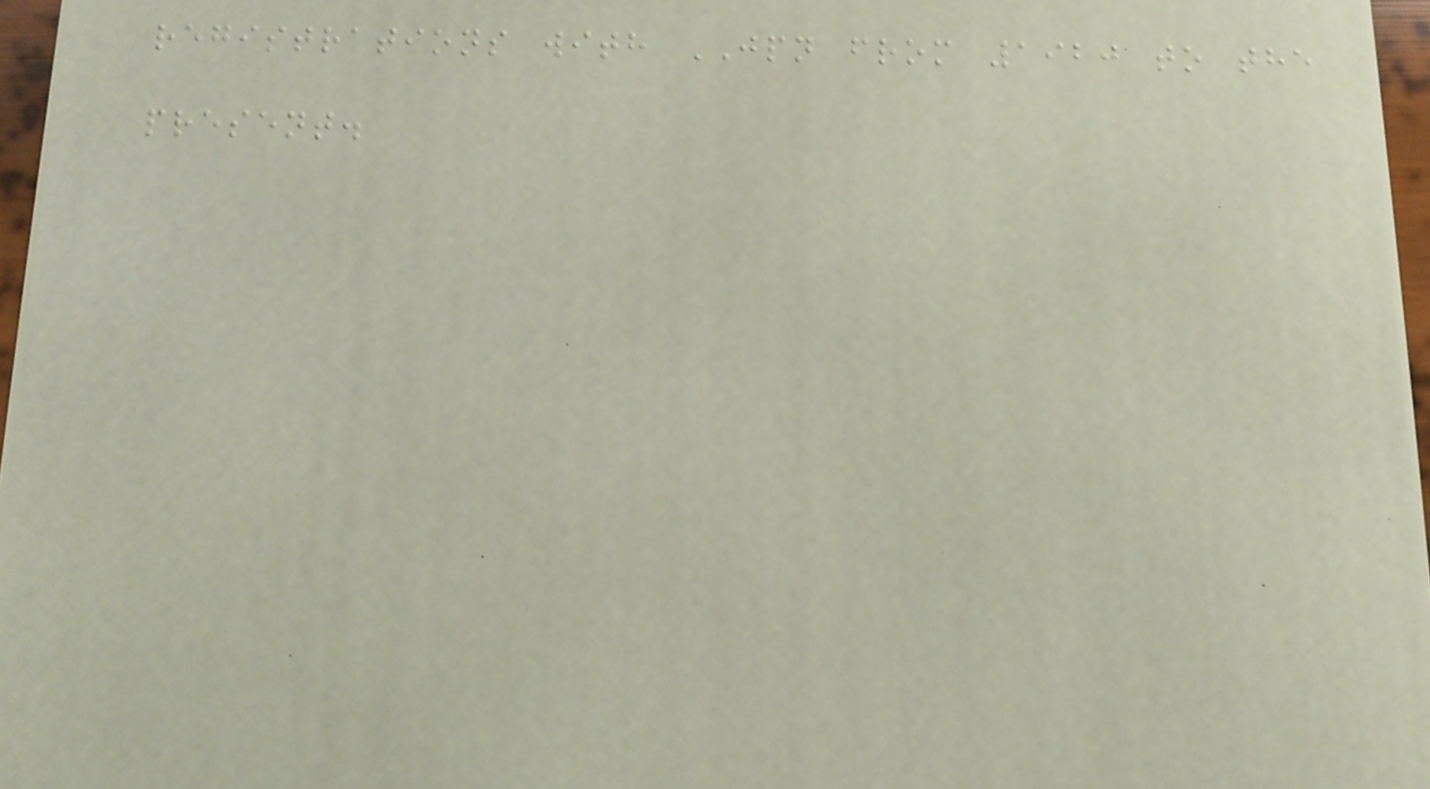registrations with JPN from 1920 to the
present.
